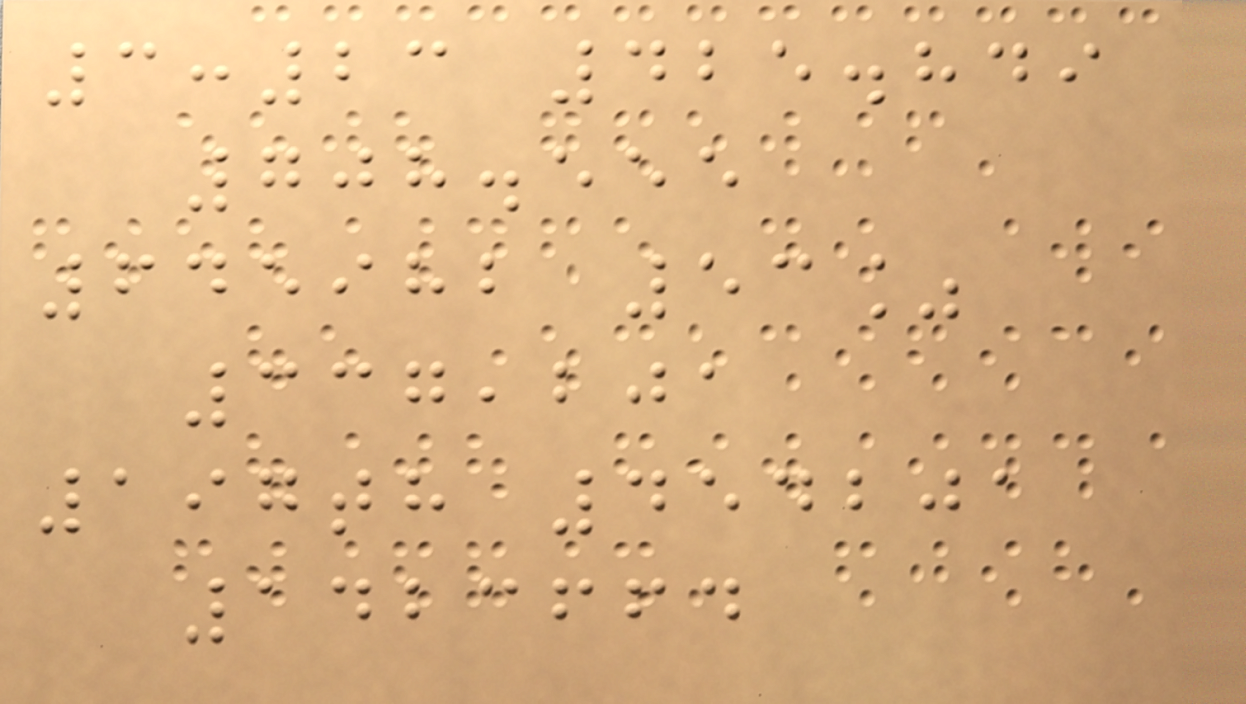3:23 425.849
708.555
645982 53%
337,201
197th 454201
1423664
